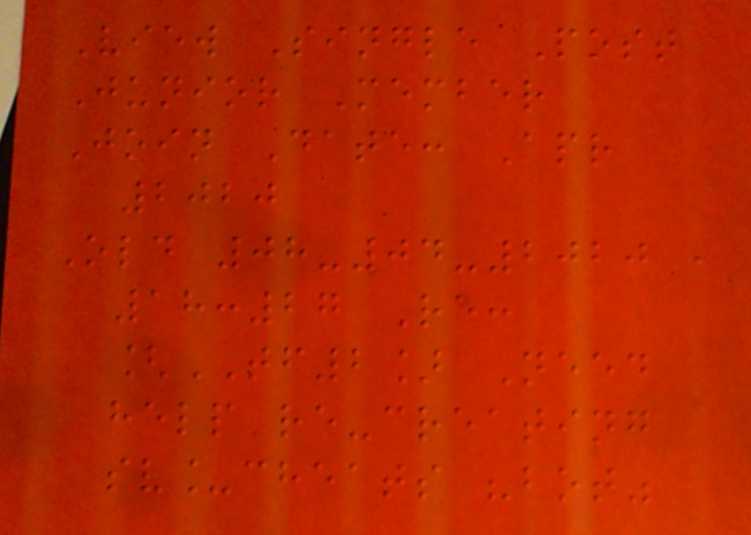View Single Post
Junior Member
Join Date: Apr
2020
Old 08-04-2020 ,
18:27 Re:
[TF2] Need
help re-creating
sv_cheats "bot"
